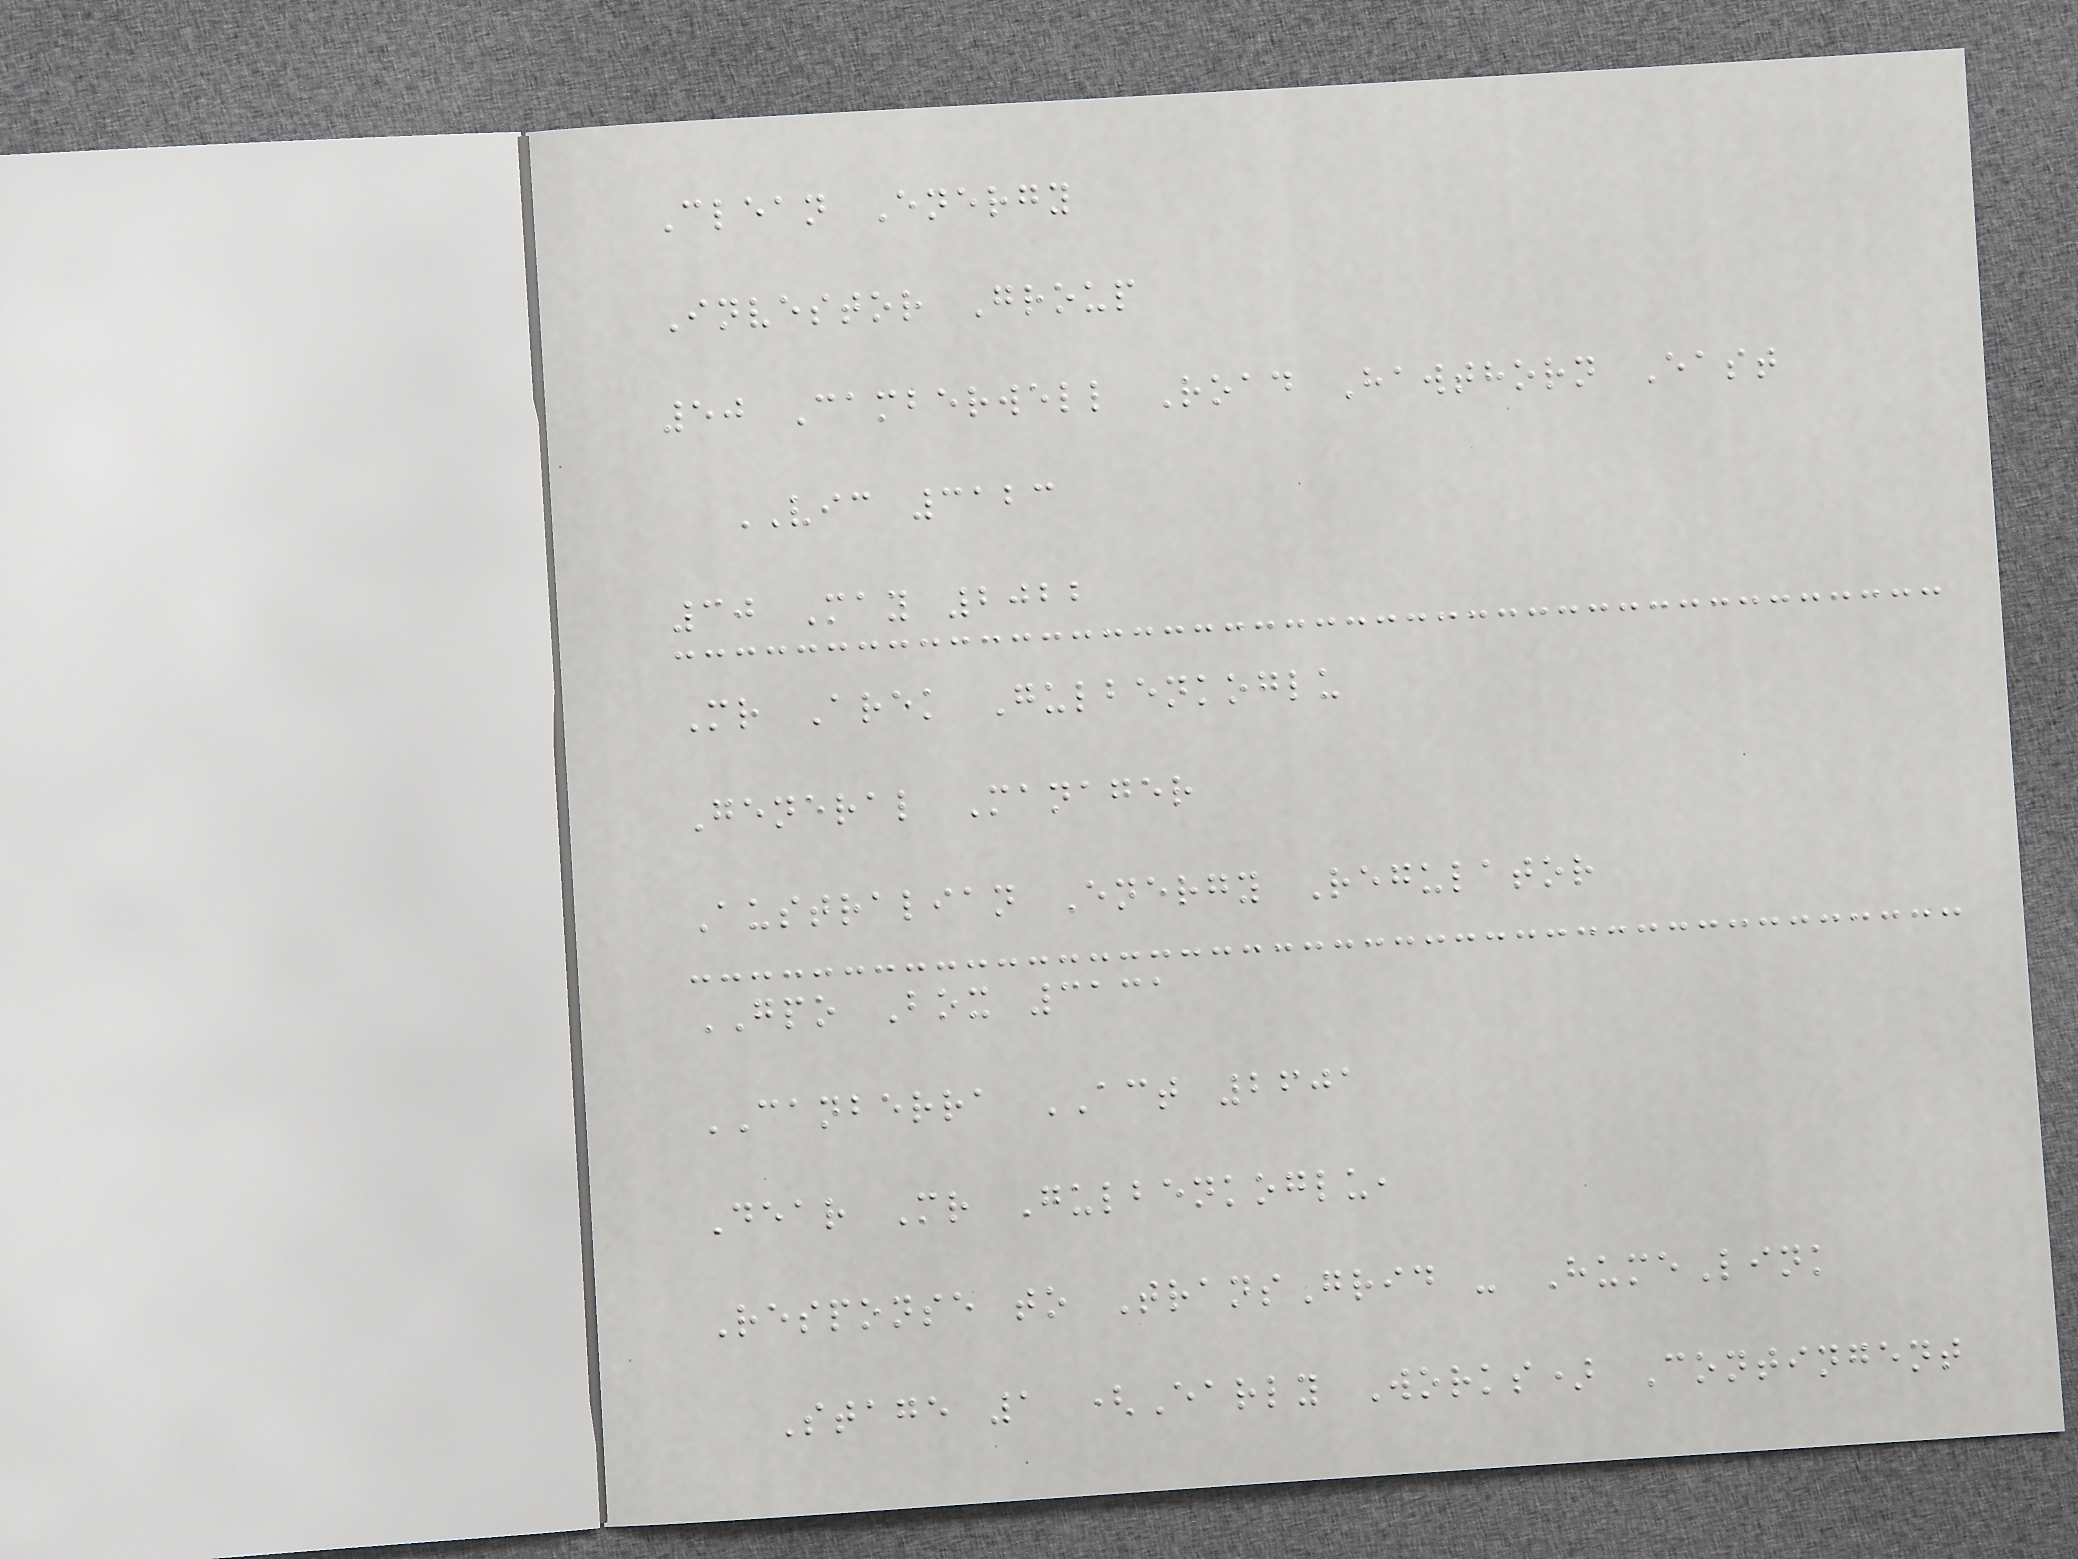Clean Energy
Investor Group
50 Camberwell Road Hawthorn East
VIC 3123
30 May 2022
Mr Arek Gulbenkoglu
General Manager
Australian Energy Regulator
GPO Box 3131
CANBERRA ACT 2601
Dear Mr Gulbenkoglu,
Response to TransGrid - HumeLink
Stage 1 (Early Works) Contingent
